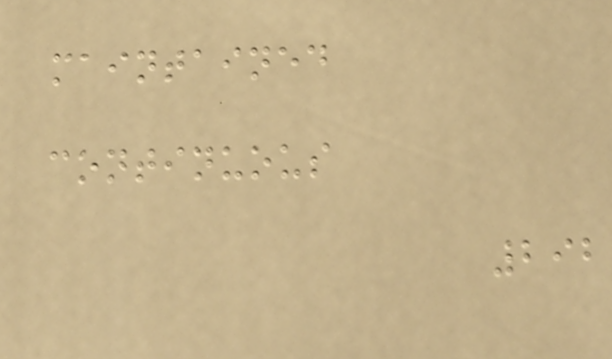maintained
continuous
292
